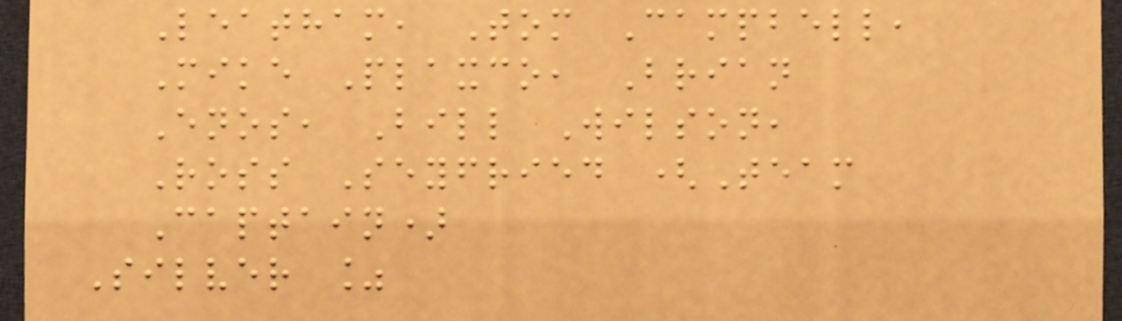Leatham, Tom Campbell,
Mike Plaxco, Brian
Enos, Bill Wilson,
Ross Seyfried (Team
Captain)
Silver %
